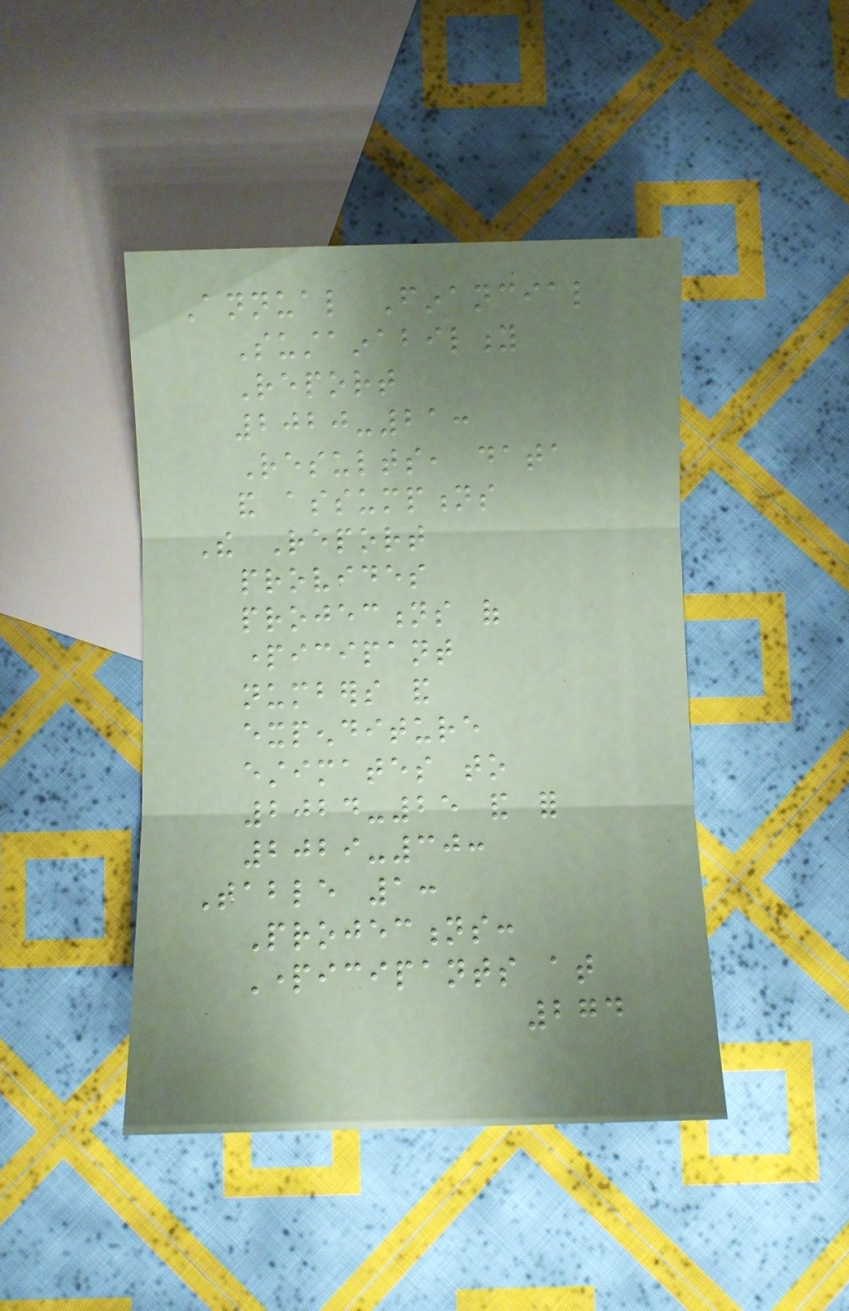Annual Financial
Sustainability
Report
2020-21:
Results, data
and assumptions
The Report
provides
projections of
participant
numbers and
expenditure
estimates to
2024-25 and for
2029-30:
Table 1:
Projections:
Participants at
274
